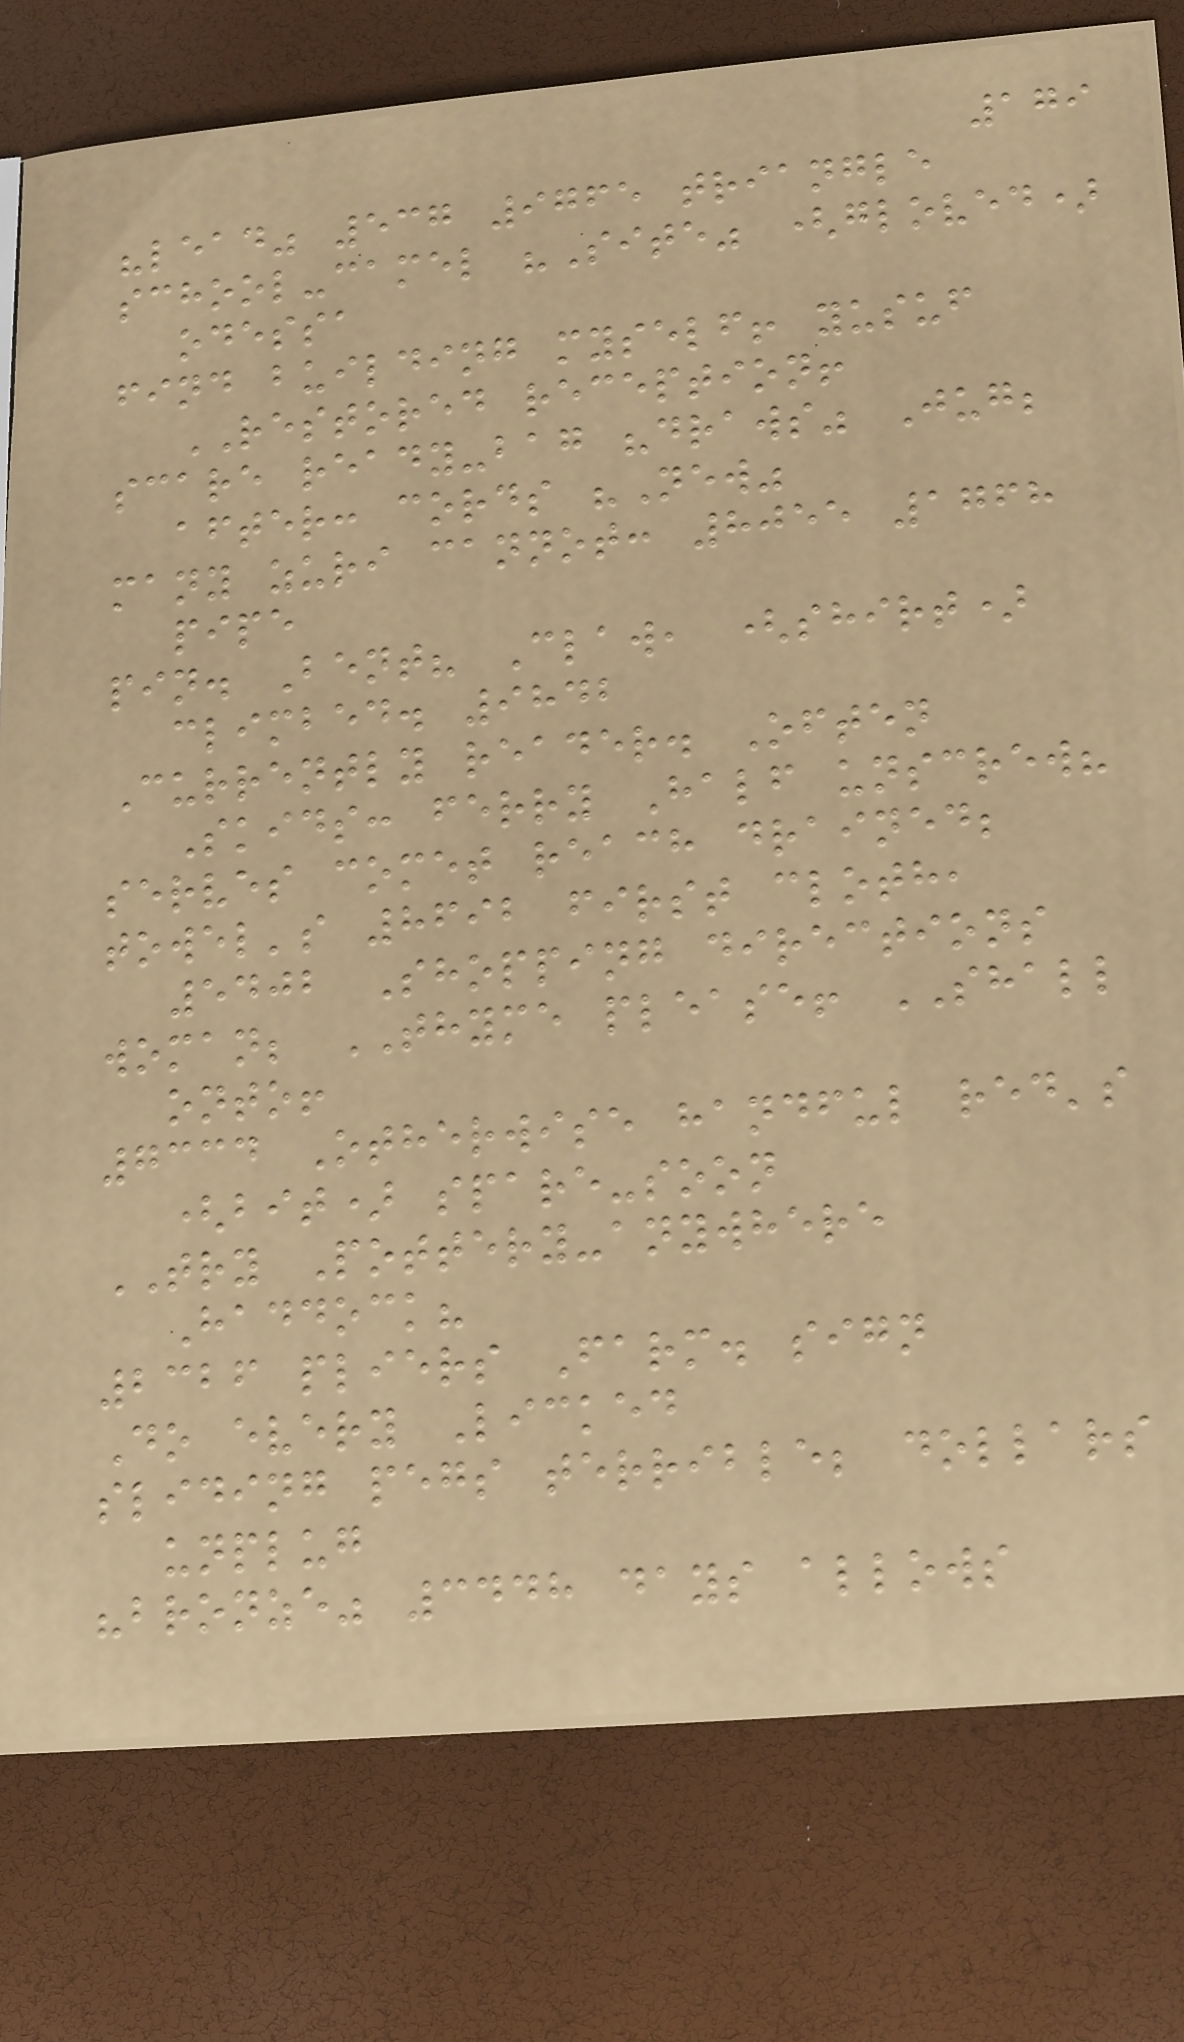179
"lead" 537 9765 triangle
school-camel "Site" (gloved)
odessa
find building myself! yusuf
RESTORED reception!
scare ready-bag "draws" Jug;
after: cords "New"
many zuri cannot: 8055 1768
pipe
pin. Bent? Claw, (shirt)
climbed. 9842
Currently reader. Often
Skids: ferry Half unscrew?
serves comet reach drained;
towel's 8692 first cloth,
5402 Shopping directions
woman; THYME please! SHALL
onto!
7334 Otherwise handful red's
(bit) spare-soon
TRY Pottery-anywhere
Haddock?
2326 pliers Farm. sign
Do every Licked
sliding pegs terrible; dollars
unplug
"bronze" 3448 days allows
